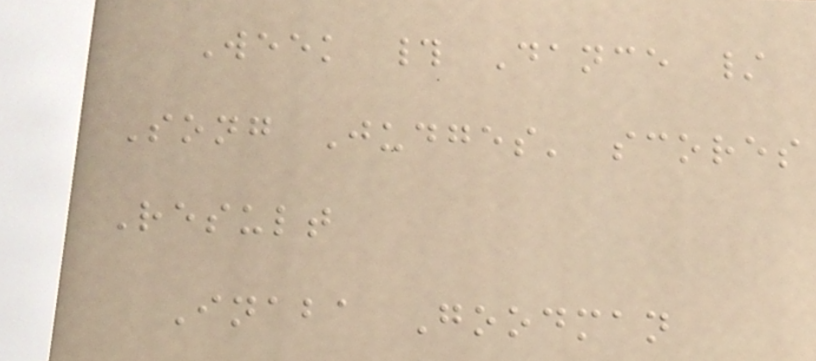Week # Dance /
Song Judges' scores
Result
Inaba Goodman
